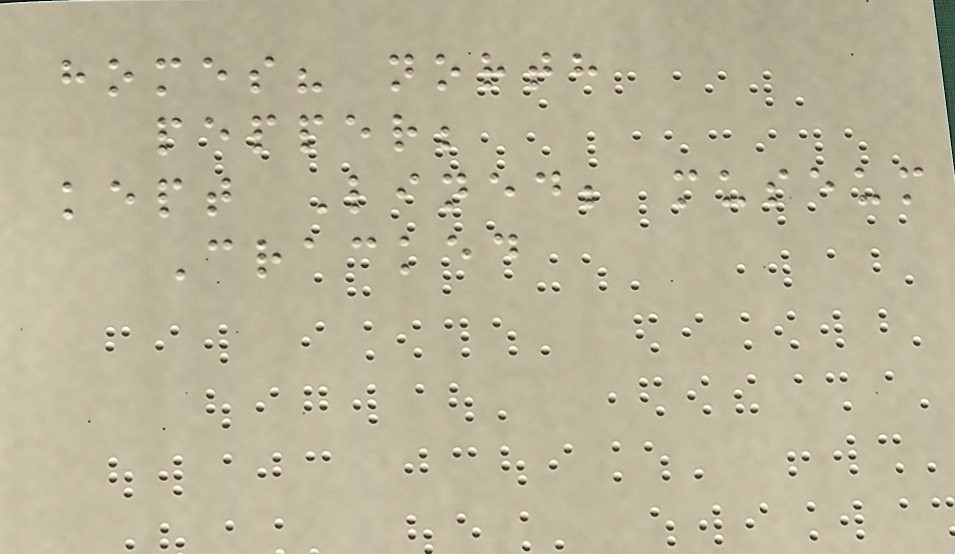homes? north
pepper;
kept Lined; museum
Cracked
